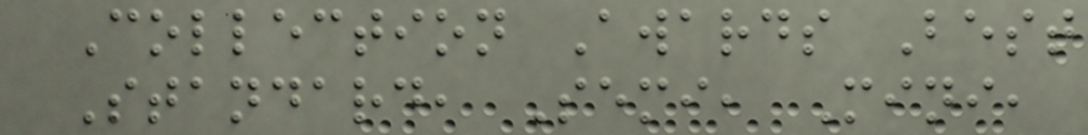Collection Awards Best
Standard, Semi, Mini,
